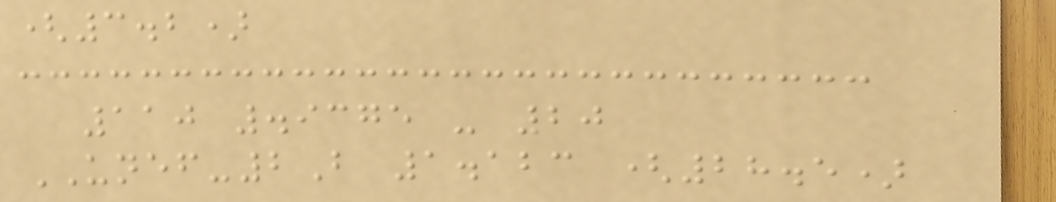(3.2)
110 .9375 - 20
UNEF-2B 1.123 (28.5)
